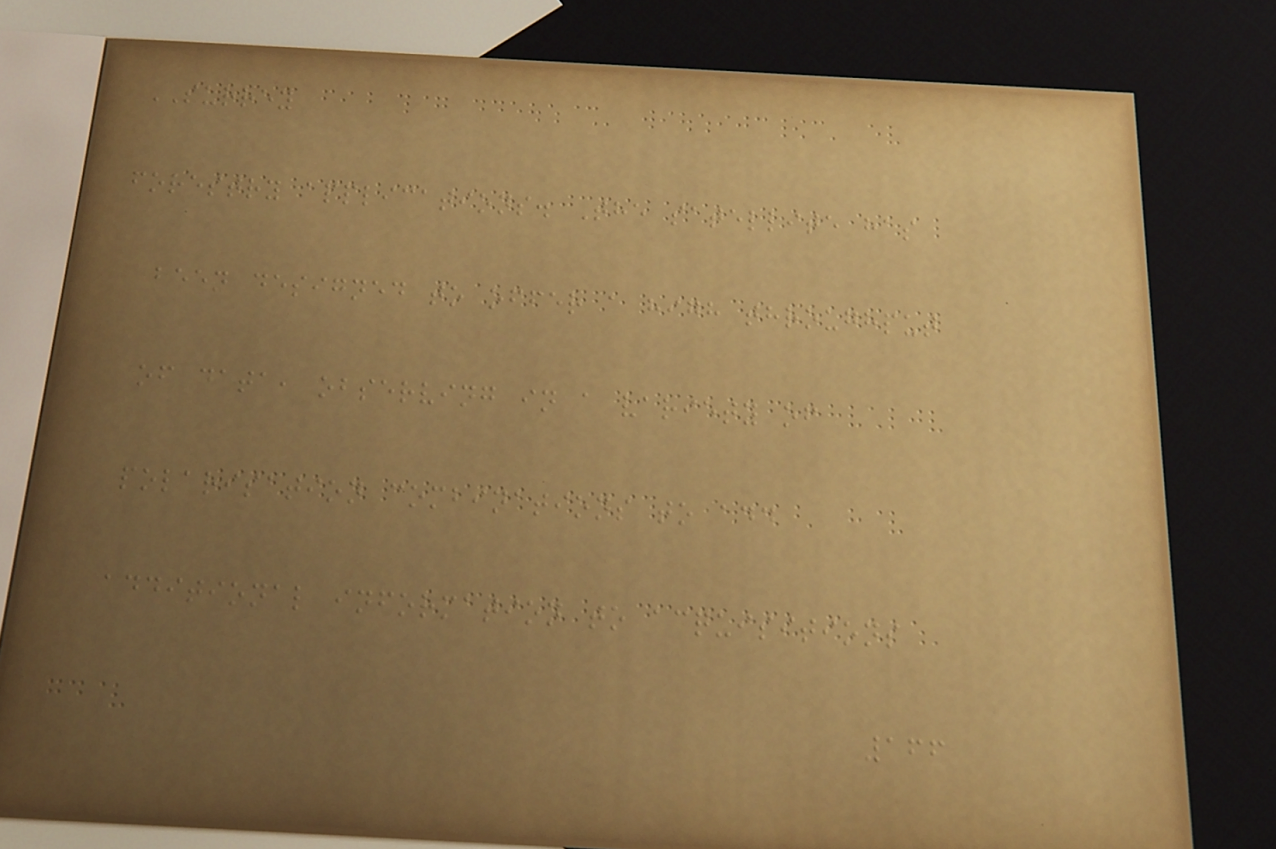SURREY
forestry applications. The satellite has
been designed to offer a high throughput
of data, observing in a variety of
polarisation combinations to add
additional information to acquisitions
166
